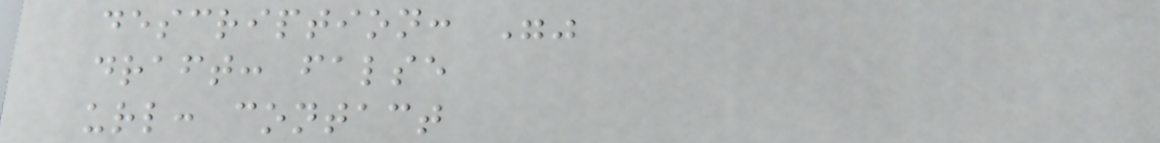description: ""
draft: false
url: contact
